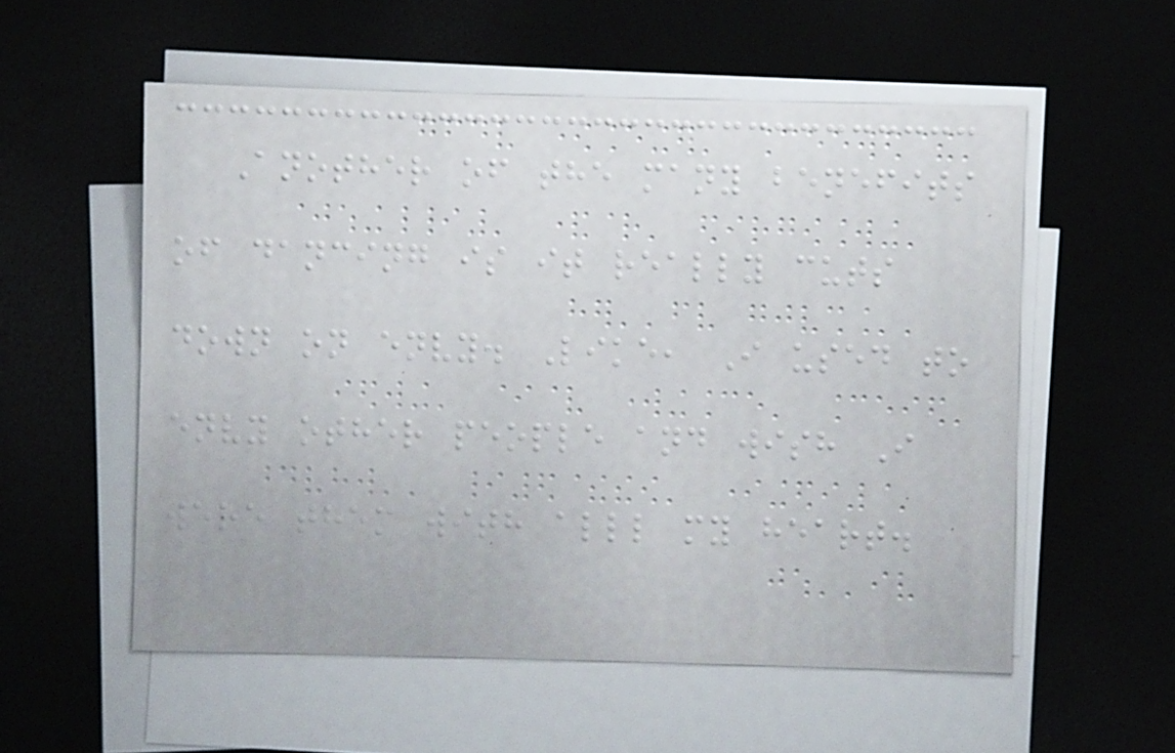Another of the many benefits
of dancing is it really cuts
down on envy. Like, I used to
envy other people and wish I
were them with alll my heart.
